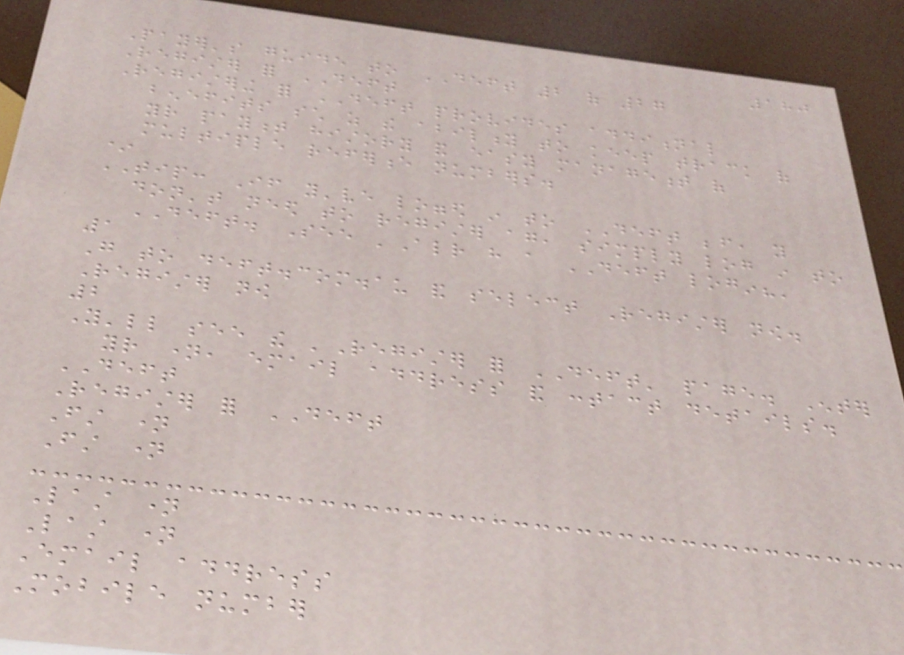180
Payer's guide to DEFT 2 of 27
Register for DEFT
Registering for DEFT provides additional
benefits such as the ability to keep track of
your payment history and easy management of
multiple reference numbers.
*
TIP: If you've logged in to DEFT before, you
don't need to register again, simply log in to
DEFT. See 'Already have a DEFT login?'
1
Go to deft.com.au and select Register now.
Register now
2
You'll see the 'Register for DEFT' page. Enter
your name, email address and contact details.
DEFT
Register for DEFT
First name
First name
Last name
Last name
Email address
Mobile number
